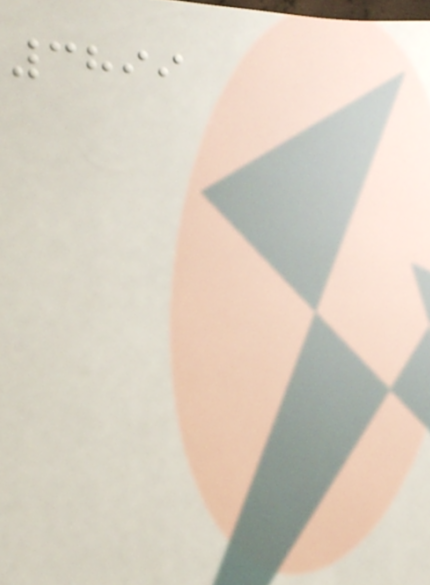3899
